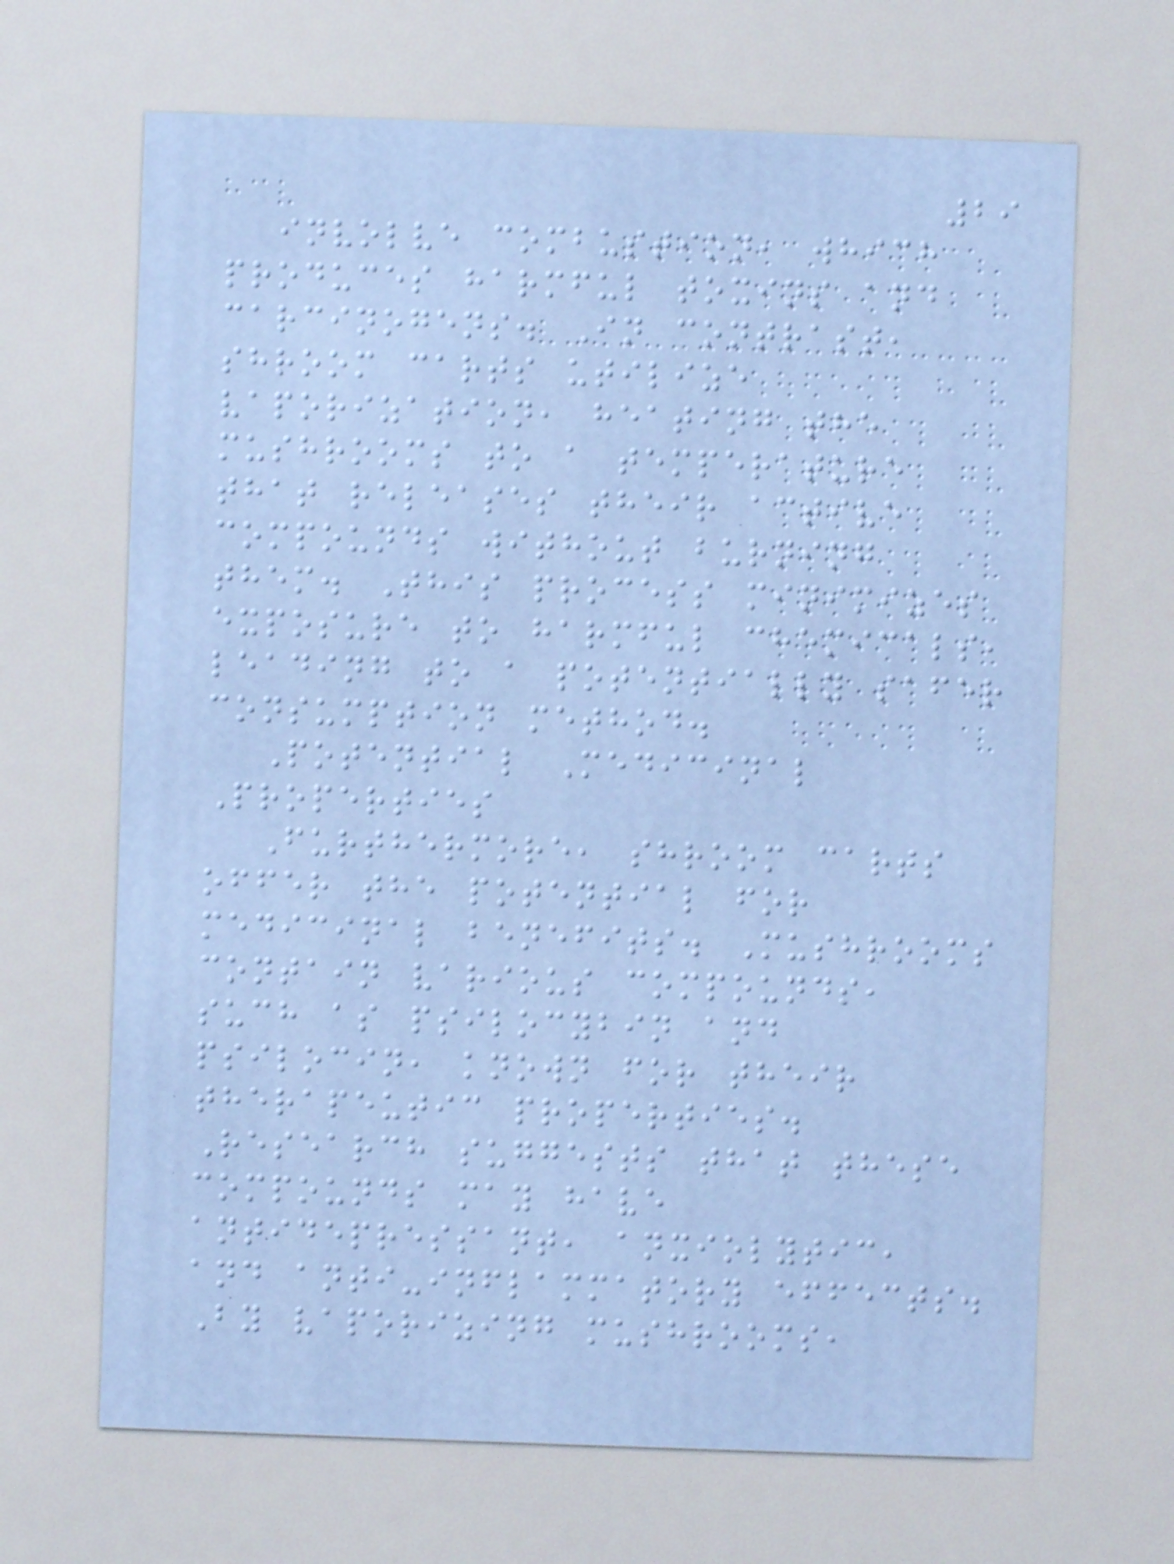29
involve combustion, which
produces harmful toxins and
carcinogens. In contrast,
shroom carts utilize
vaporization, heating the
mushrooms to a temperature
that releases their active
compounds without burning
them. This process minimizes
exposure to harmful chemicals,
leading to a potentially safer
consumption method.
Potential Medicinal
Properties
Furthermore, shroom carts
offer the potential for
medicinal benefits. Mushrooms
contain various compounds,
such as psilocybin and
psilocin, known for their
therapeutic properties.
Research suggests that these
compounds may have
antidepressant, anxiolytic,
and anti-inflammatory effects.
By vaporizing mushrooms,
